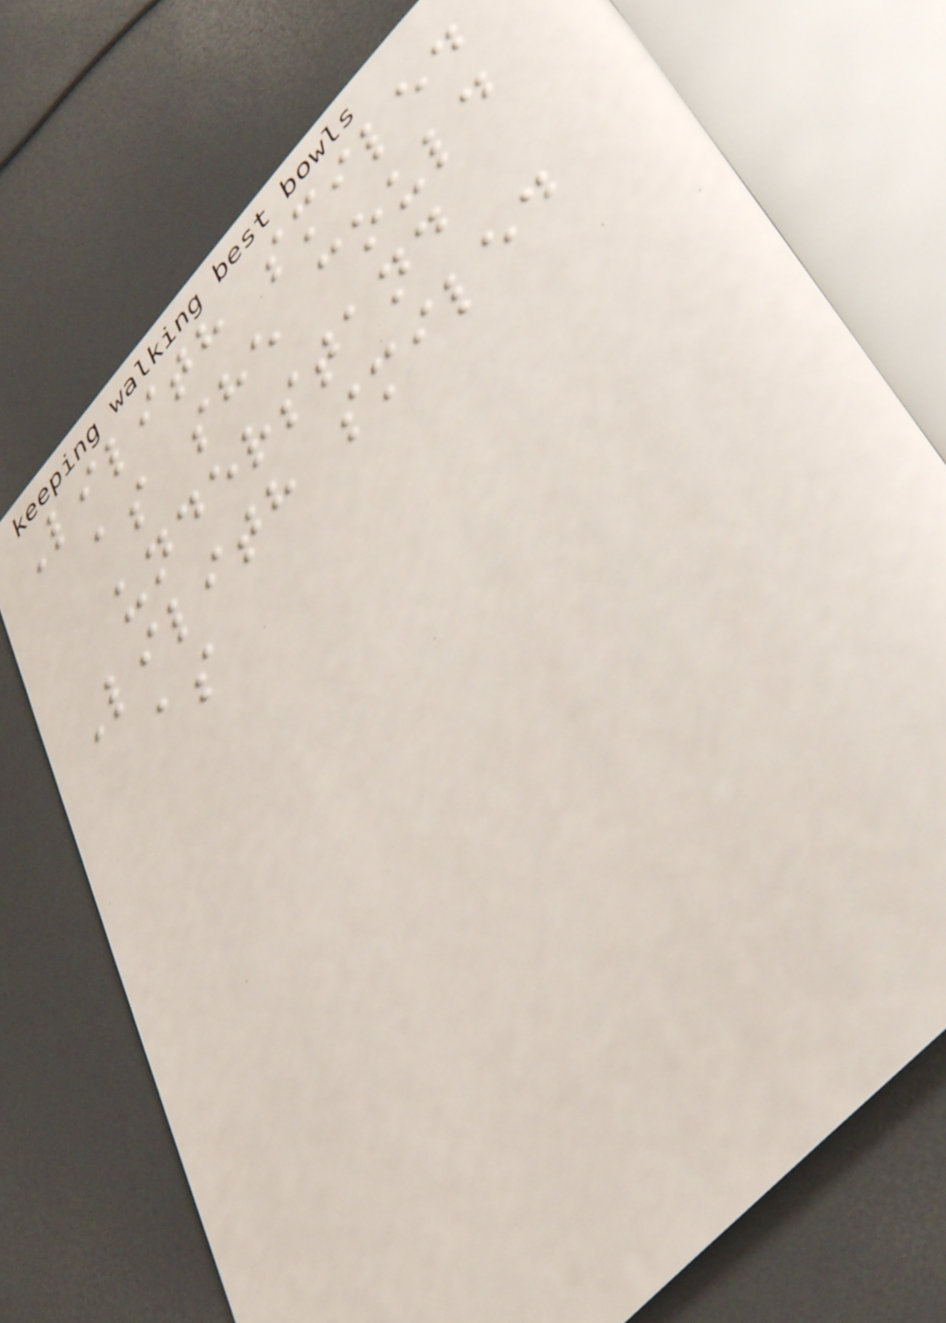Lilith smiled
as she could
understand
Lilith smiled
as
